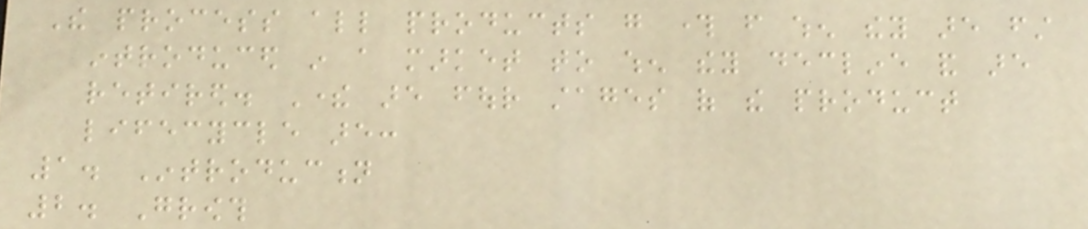The process all products go through from when they are first
introduced in a market to when they decline and are
retired. There are four stages of the product
lifecycle are:
1. Introduction
2. Growth
